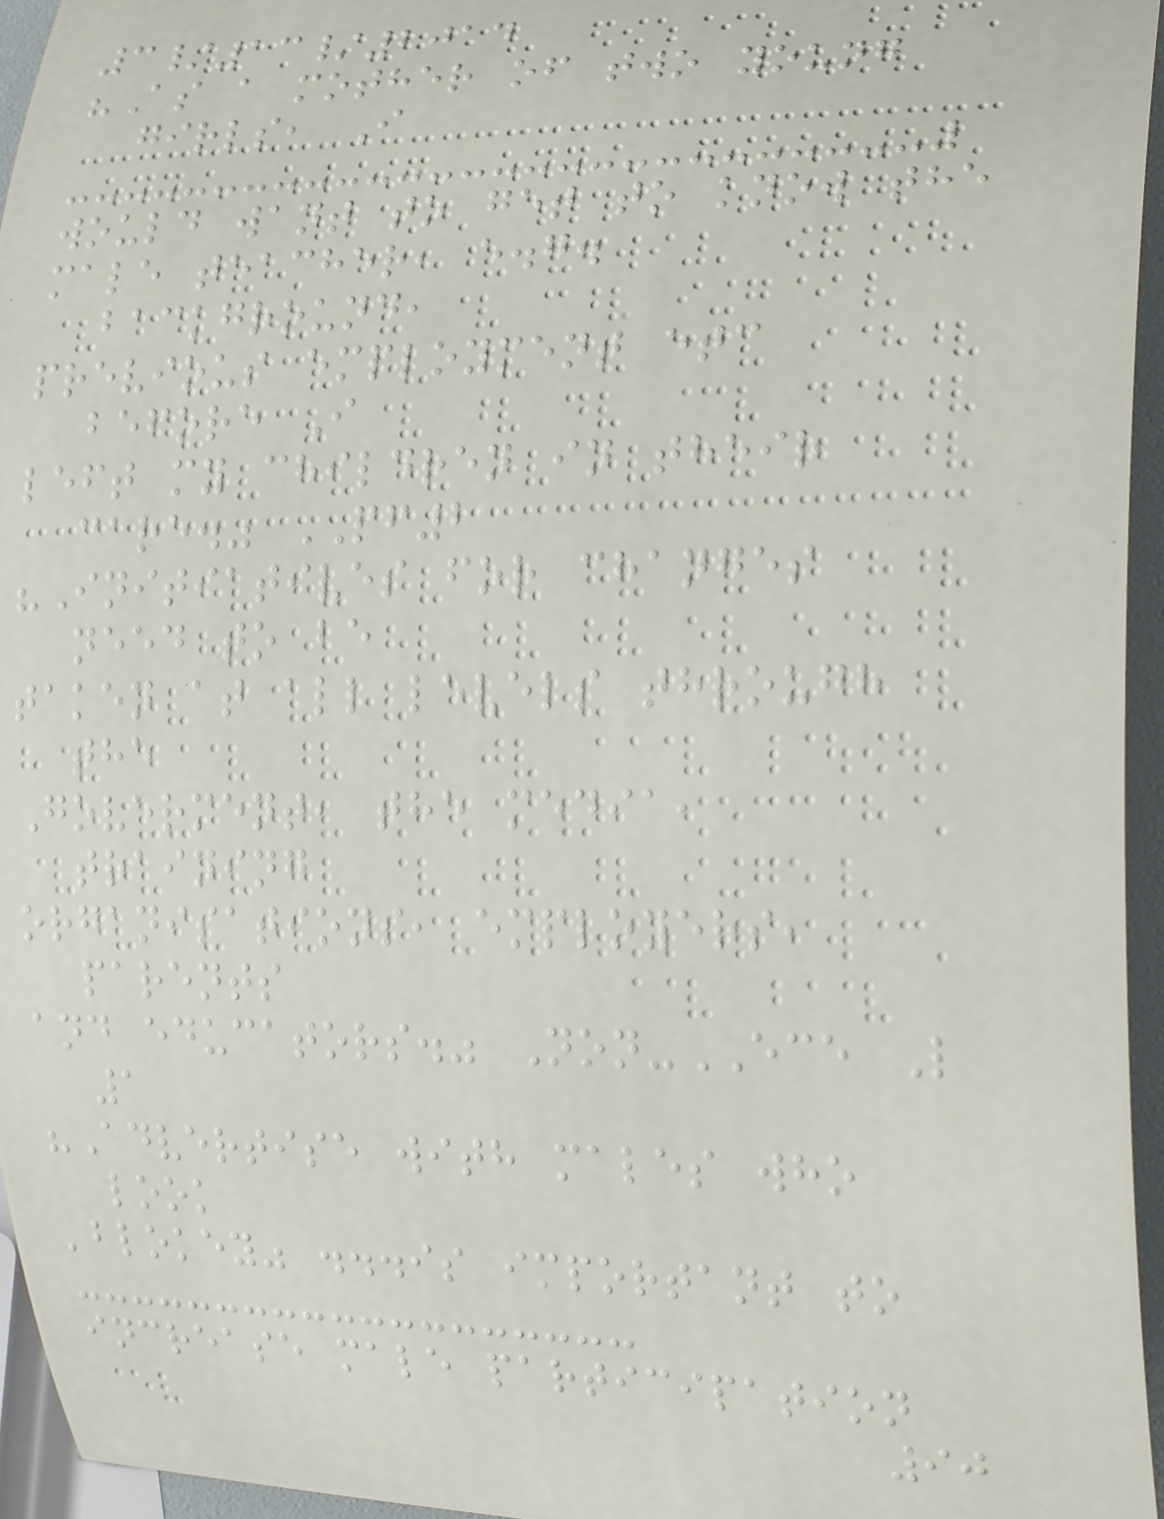3/13/2014
"As a mother of two young
girls, I
would want to get to know the
male teacher, e.g.
background,
previous employment etc
before I
left my children in their
care." PF2
"Initiatives for changes
need to be
taken at all levels through
the
Goverment, the media,
training
organisations, employers,
parents
and educators." Non-ECE L
1
"Advertise with males who
look
'blokey" ...is important to
increase male participation
90
